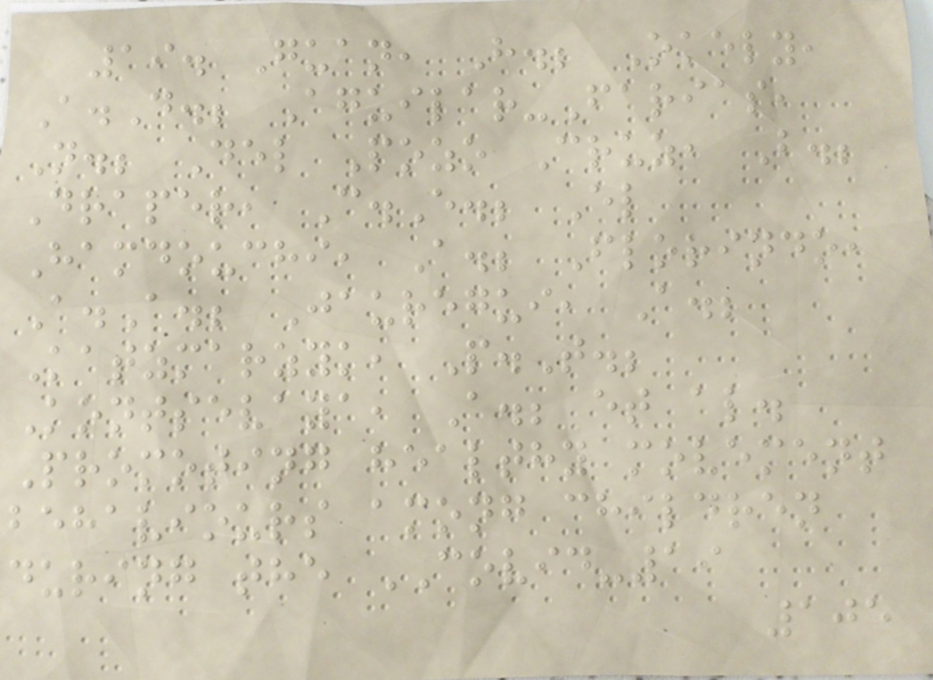19. Guan, H.; Okely,
A.D.; Aguilar-Farias,
N.; Del Pozo Cruz, B.;
Draper, C.E.; El
Hamdouchi, A.; Florindo,
A.A.; Jauregui, A.;
Katzmarzyk, P.T.;
Kontsevaya, A.; et al.
Promoting healthy movement
behaviours among children
during the COVID-19
105
